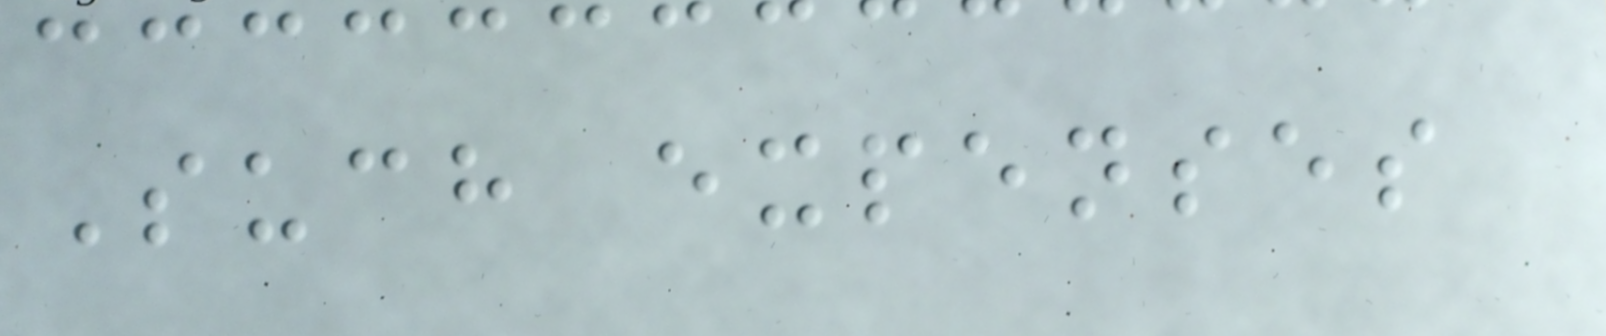Such expenses
